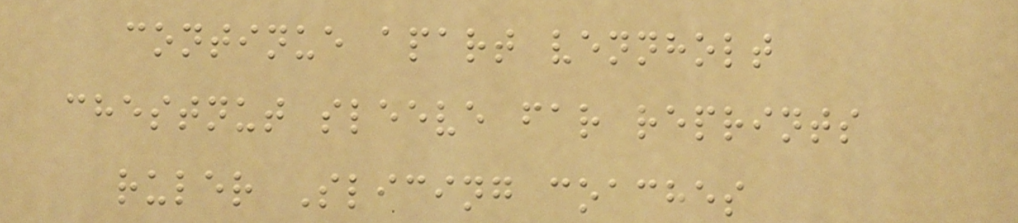continue apart vennholt
chestnut sleeve far reprints
ruler Slicing coaches
